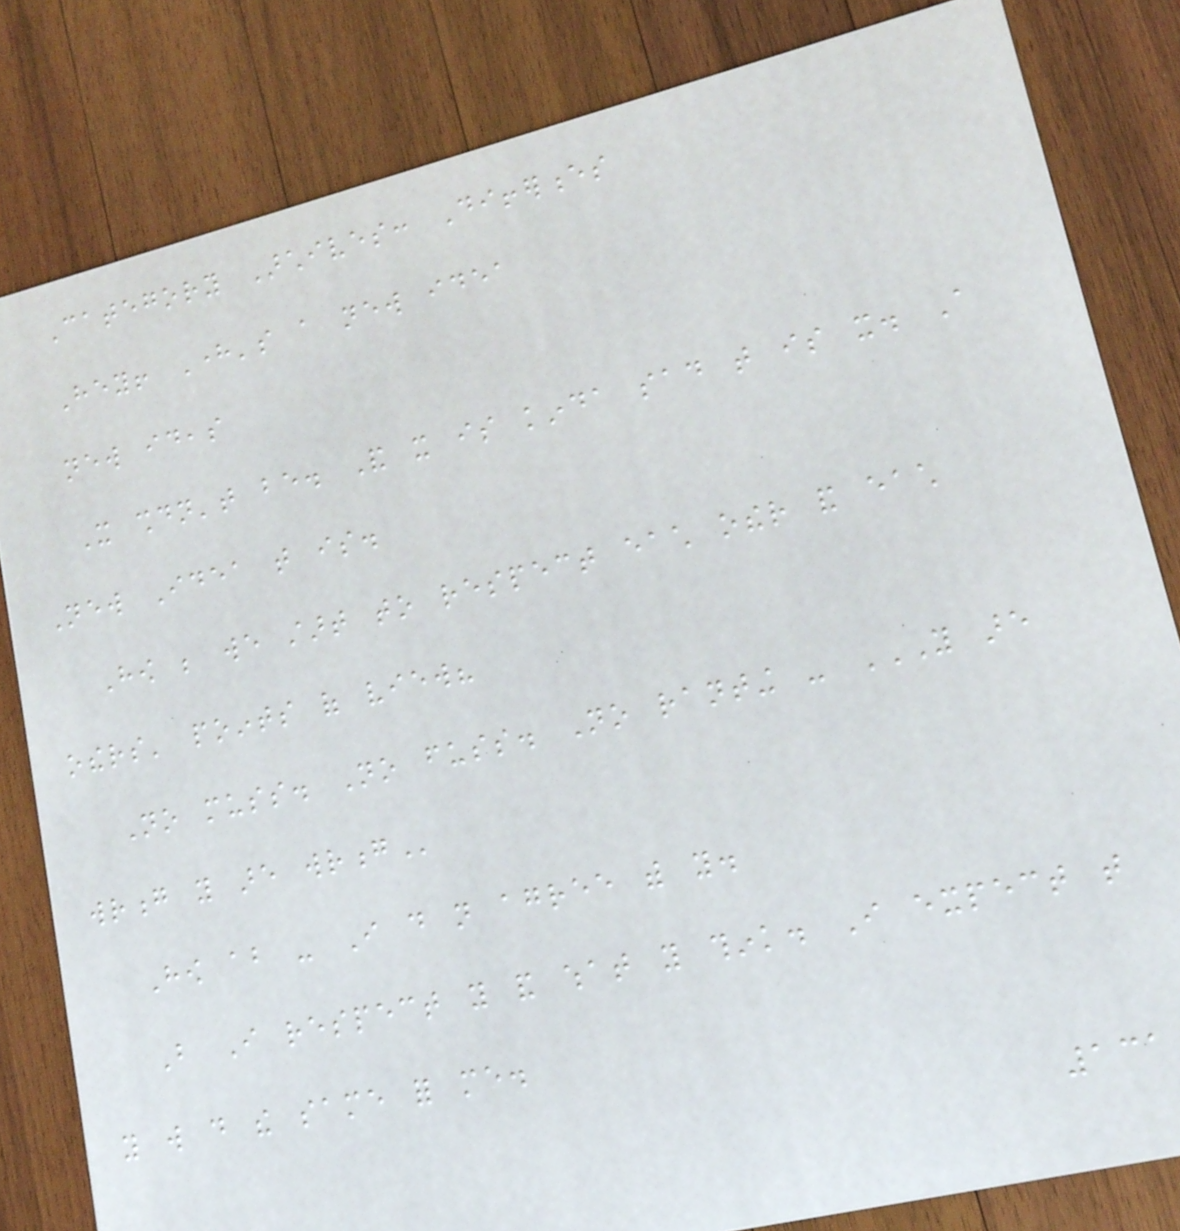Category Archives: Differences
Hey! Here's a new idea
new ideas
It shouldn't be. And it is kinda sad that is it. A
New Idea that is.
How be we start to respect each other and each
others' points of view?
No muss. No fuss. No ranting - YOU ARE
WRONG YOU ARE WRONG
How about - I do not agree with you.
But I respect you and what you think. I expect that
you will do the same for me.
131
